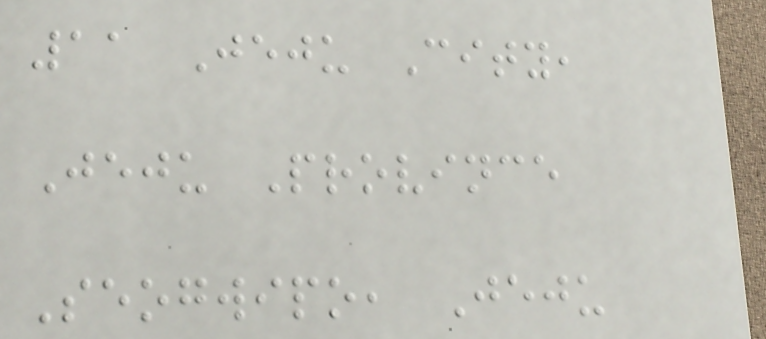11 Jeju City,
Jeju Province
Seogwipo, Jeju
